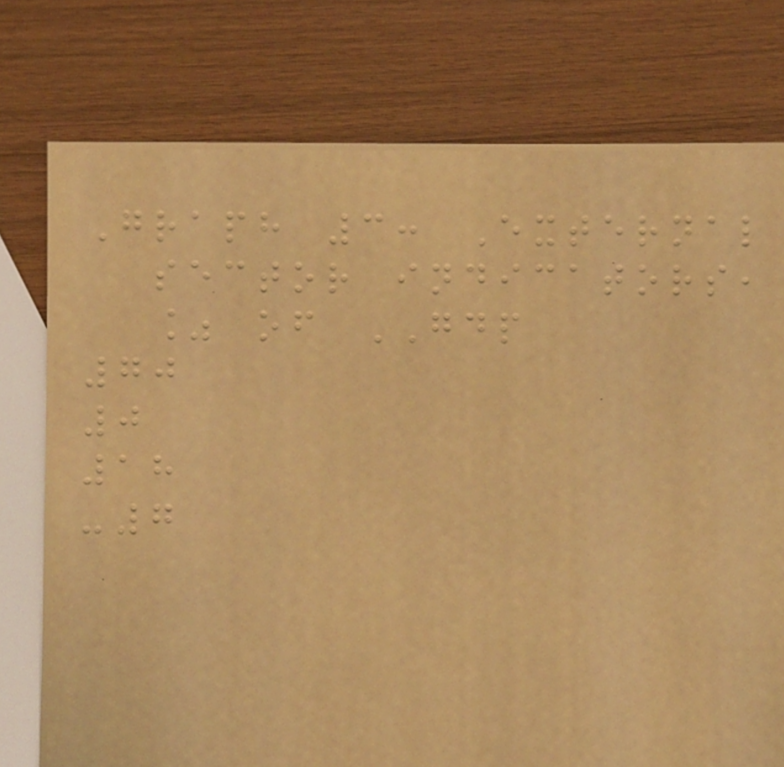Graph 3: External
sector indicators,
% of GDP
70
0
18
-7
